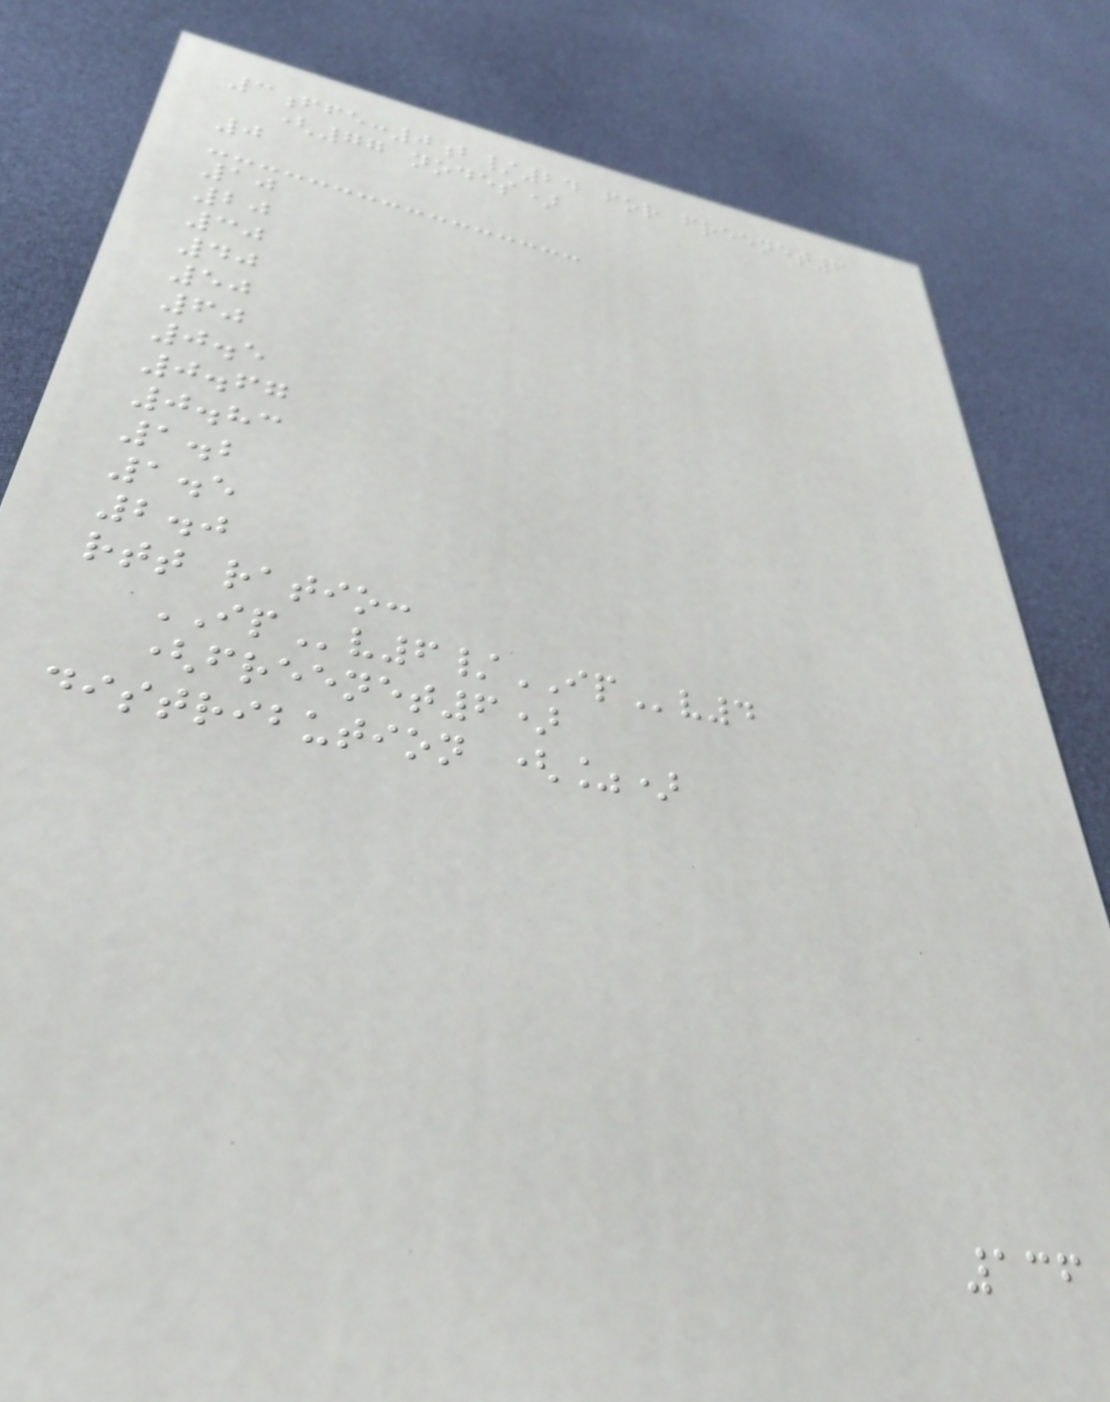3ffe:0b/24 for freenet6
(77 nodes)
0
10
20
30
40
50
60
0.5
0.67
0.83
1.2
1.5
2.0
rtt ratio:
IPv6/IPv4
(freenet6)
distribution (%)
136
